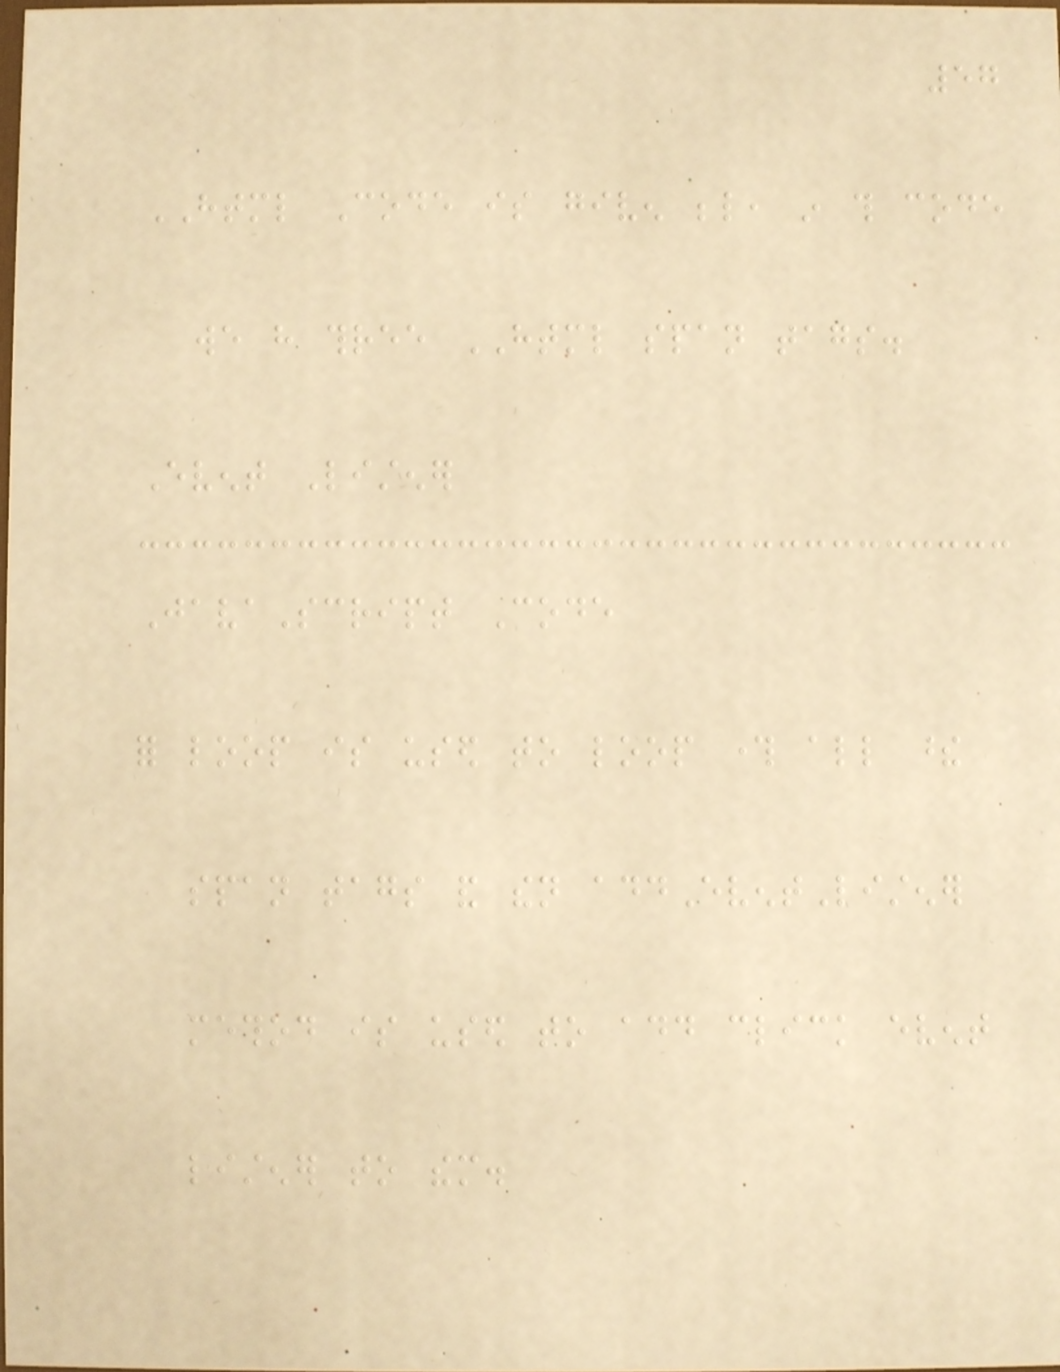57
HTML Code is given below, in this code
we have three HTML span tags.
Event Listener
JavaScript Code
for loop is used to loop through all these
span tags and then addEventListener
method is used to add click event
listener to them.
